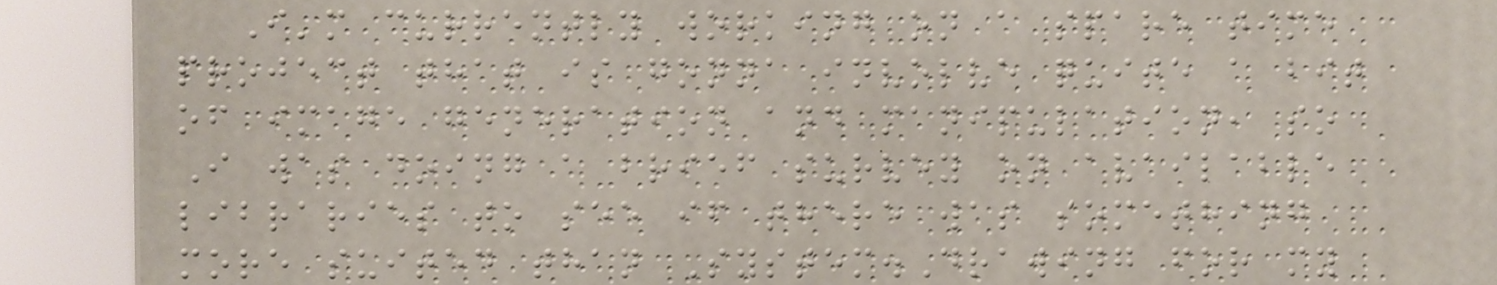I'm currently working on a spare time
project that is gonna involve quite a bit
of image generation and manipulation, so
I was doing a brief survey on available
libraries to see if there was something
more suited than System.Drawing for my
